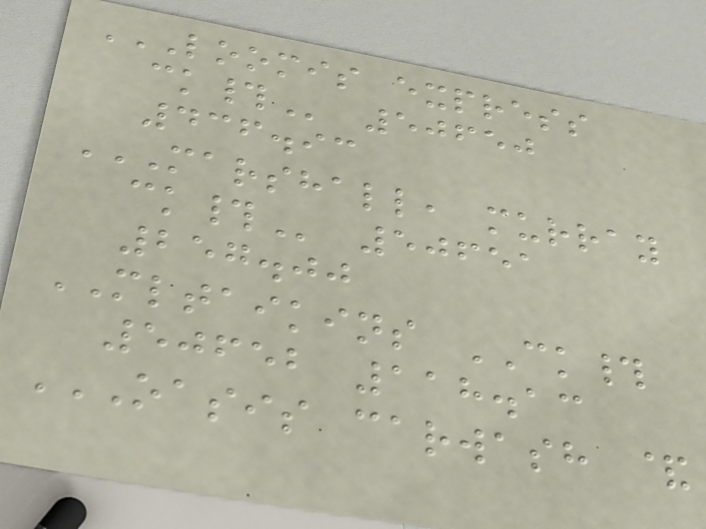LOOMIS EXPRESS
CK# 50650
436.93
MARSHALL, MURRAY
CK# 50651
257.00
MLTAIKINS CK#
50652 118.13
OASIS CARWASH &
